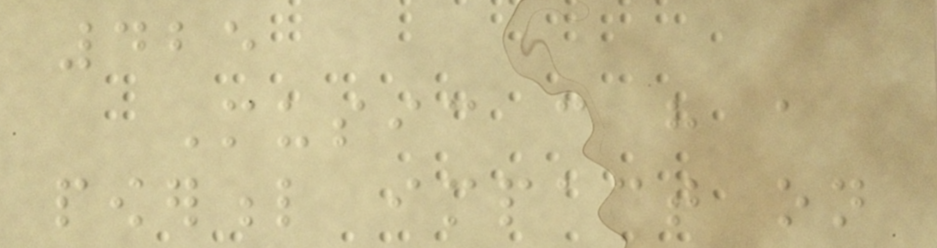425
Music can have a
powerful impact on
